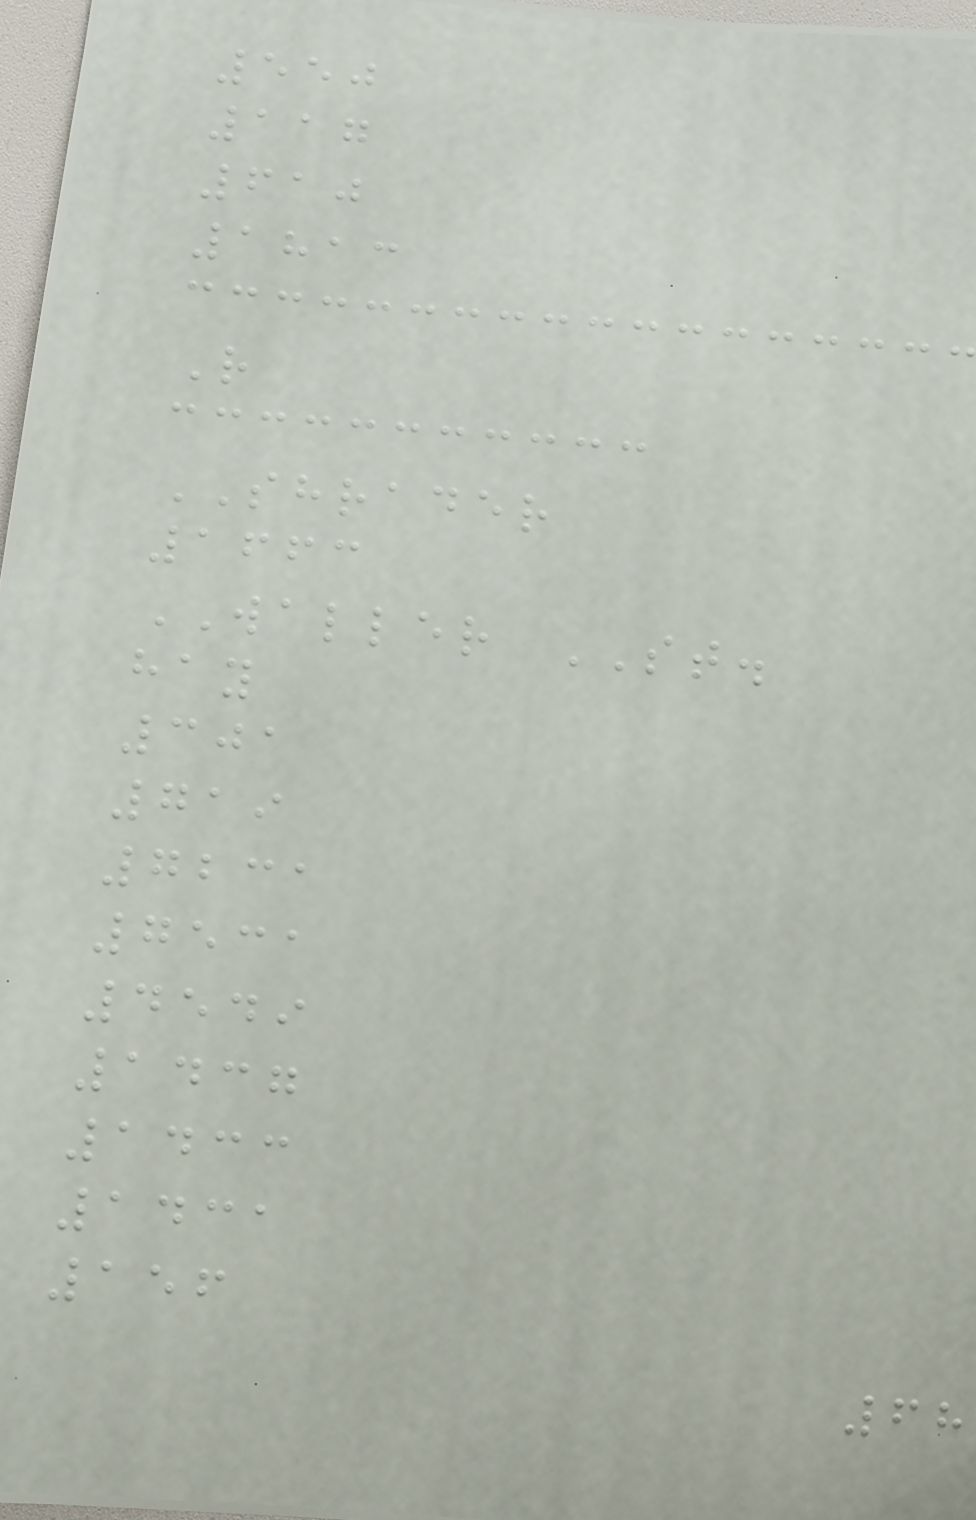550
117
610
1813
R
SHRADER
1663
WALLER ST.
hay
301
719
7231
7531
4549
1437
1433
1431
156
68
